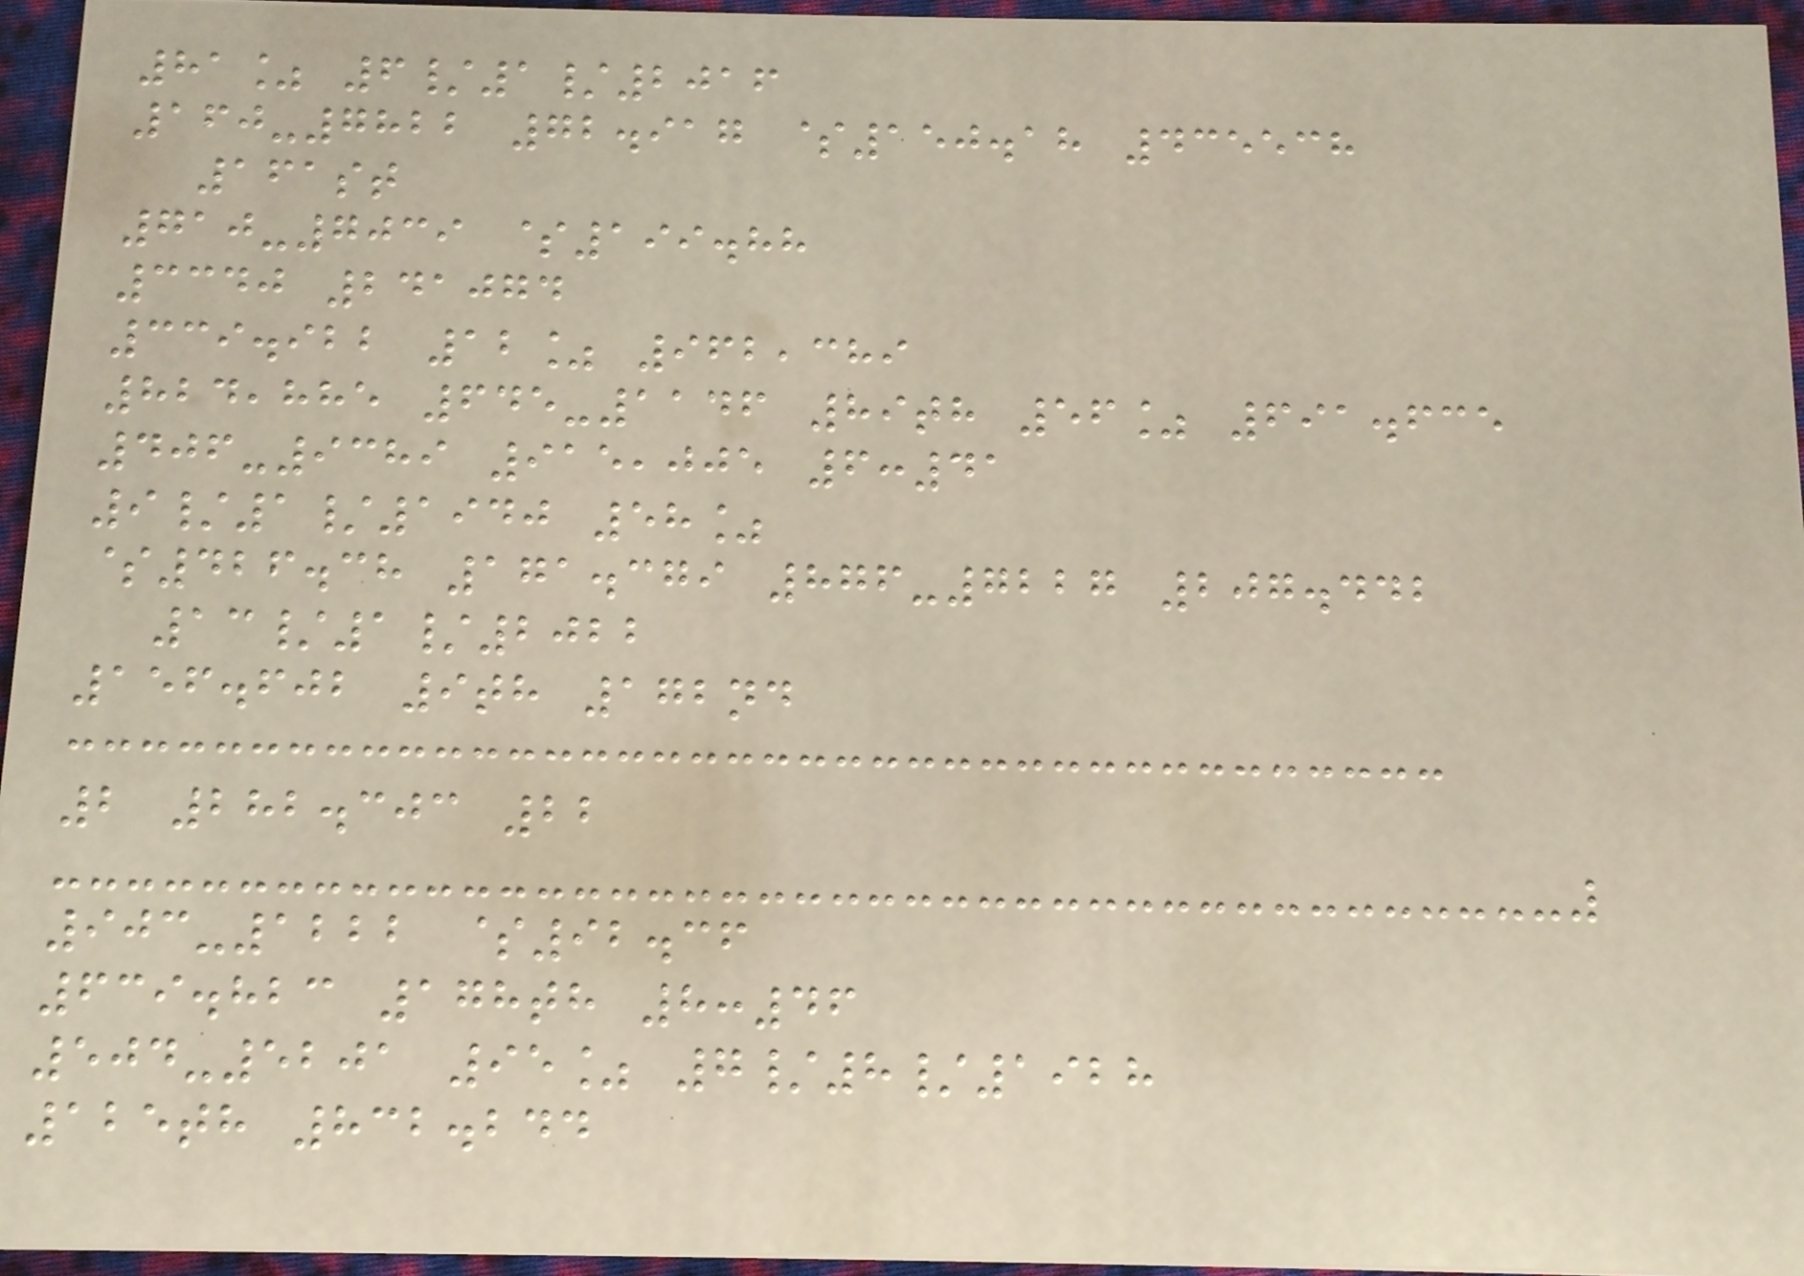81% 6/1/2016
160-7822 72.917 $150.18 435538
161st
710-7039 $199.88
3340 241074
339.922 12% 962,389
824,885 645-1146 89th 56% 691.635
406-9389 915,005 6:41
9/1/1940 58%
$426.38 171.379 876-7227 207.442
13/1/2022
156.602 9th 172nd
2 282.303 22
903-1222 $92.36
639.823 178th 8:46
504-5201 95% 7/8/1928
125th 832.244
